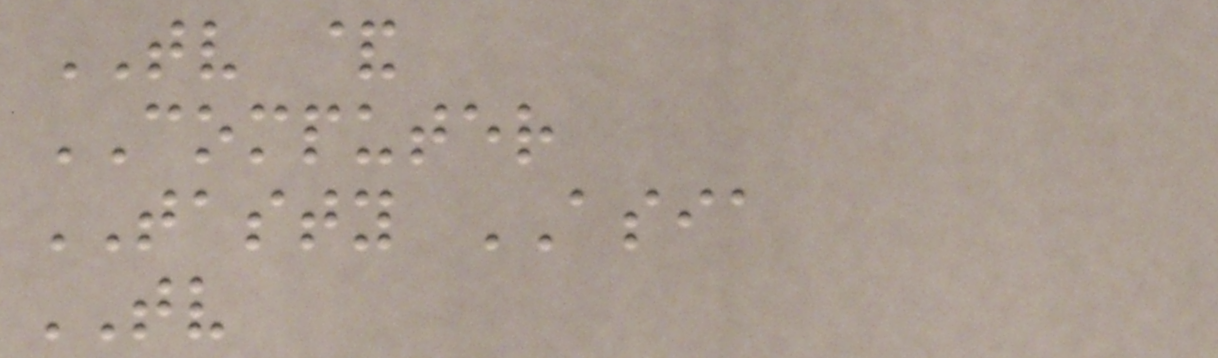TV &
COMPUTER
TASTY ASIA
TV
